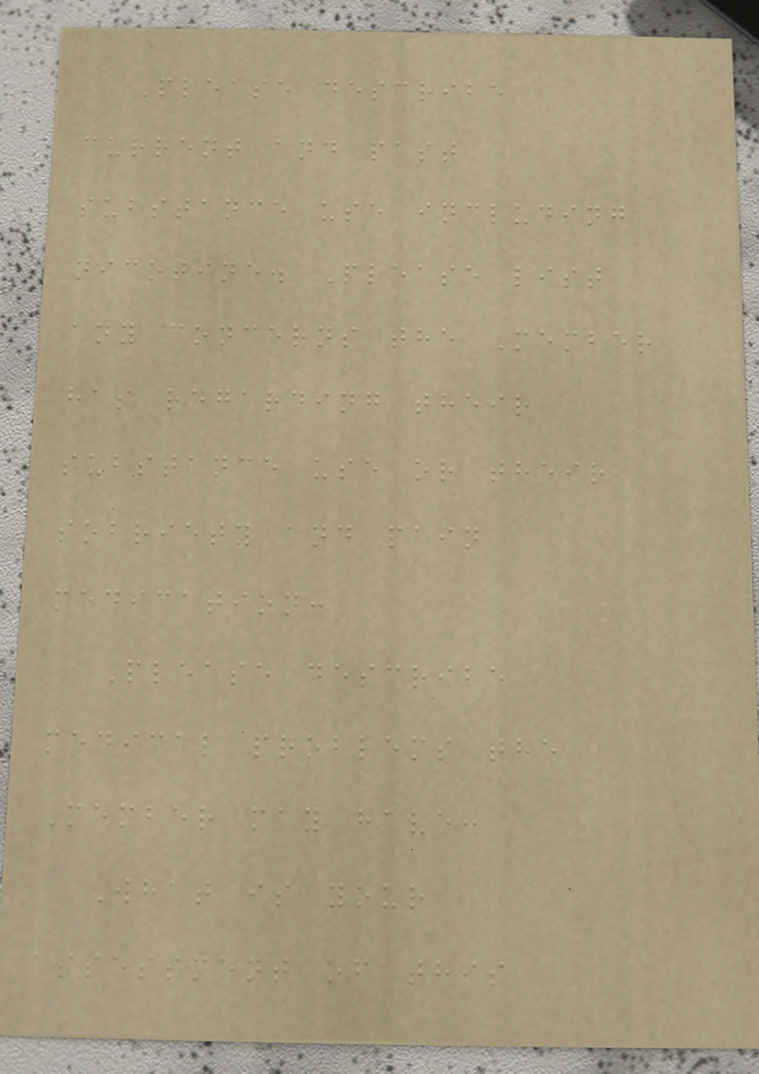Please describe
current and past
substance use including
nicotine. Please list
any concerns the Member
has regarding their
substance use or their
sobriety and pain
medication:
Please describe
medical problems the
Member may have:
What is your
assessment of this
